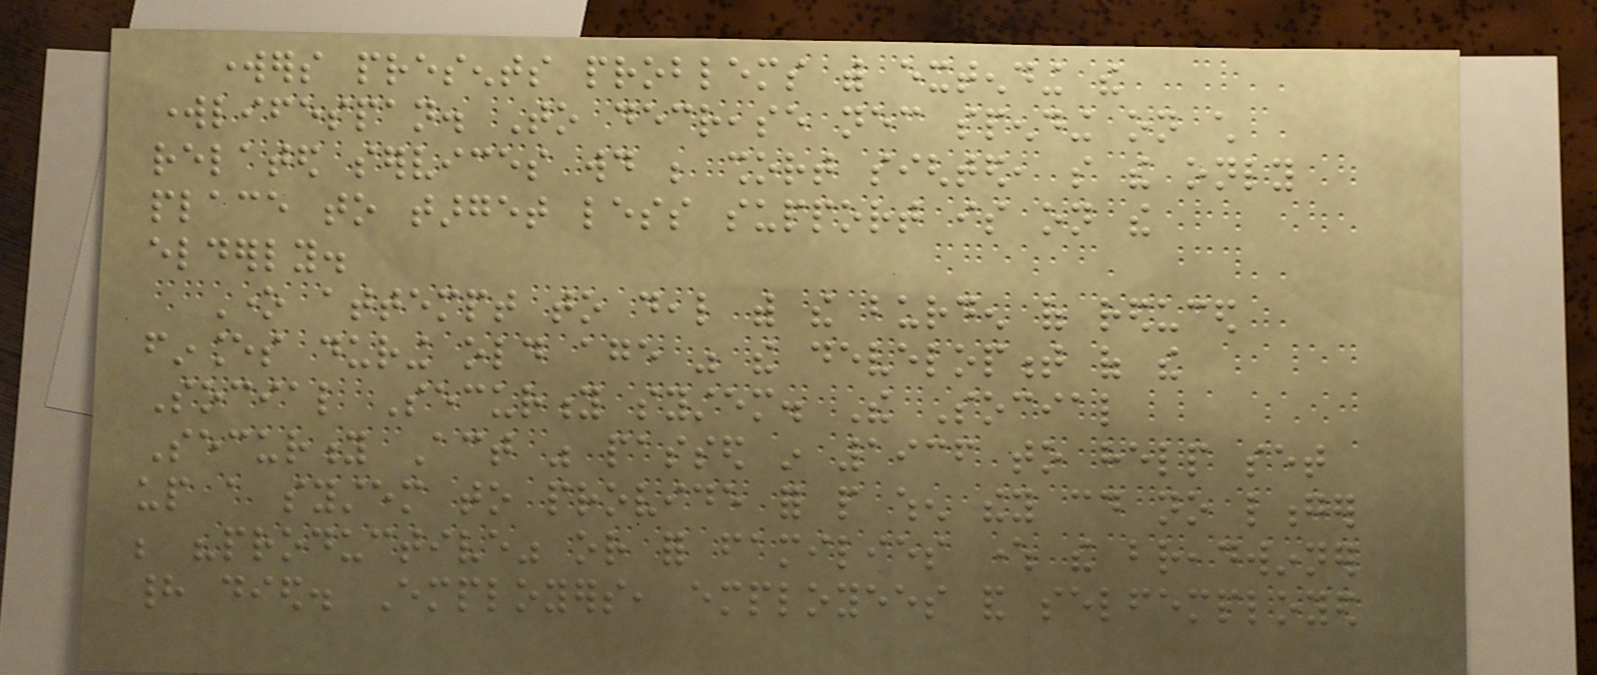workers presents problems with extending the
worklifespan. To decrease necessary spending on child
related services would be short sighted, so the only
place to target less support is on the
elderly.
One attempt to deal with the burden of reduced
finances during old age was the development of the
Social Security system. The Social
Security Act was passed in 1936 to help set
up a system to provide for people when they could no longer
be "productive" or for families where the breadwinner
had died. Employers, employees and selfemployed
